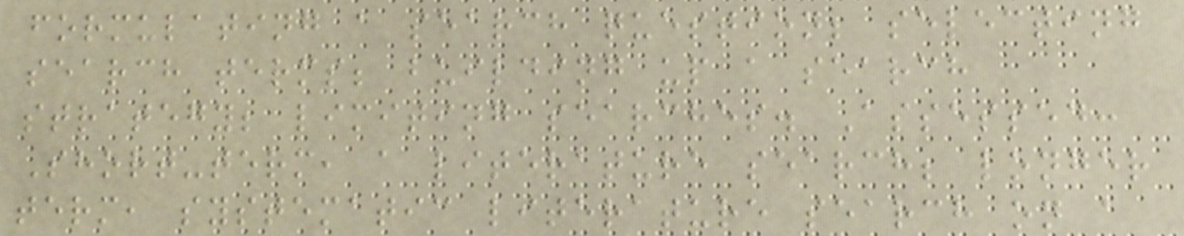formulating a search question; selecting
search terms; building up a search
strategy; limiting searches. Assessed:
Short-term, a literature search; longer
term, systematic literature search on a
